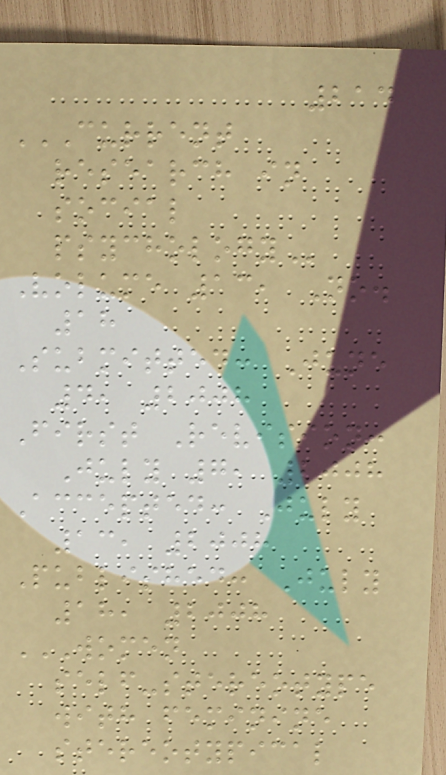214
CURRENT
RESEARCH IN
SOCIAL
PSYCHOLOGY
Volume 13, No.
18
Submitted: June
4, 2008
First Revision:
July 7, 2008
Accepted: July
13, 2008
Published: July
18, 2008
WOMEN
SELF-STEREOTYPE
WITH FEMININE
STEREOTYPICAL
